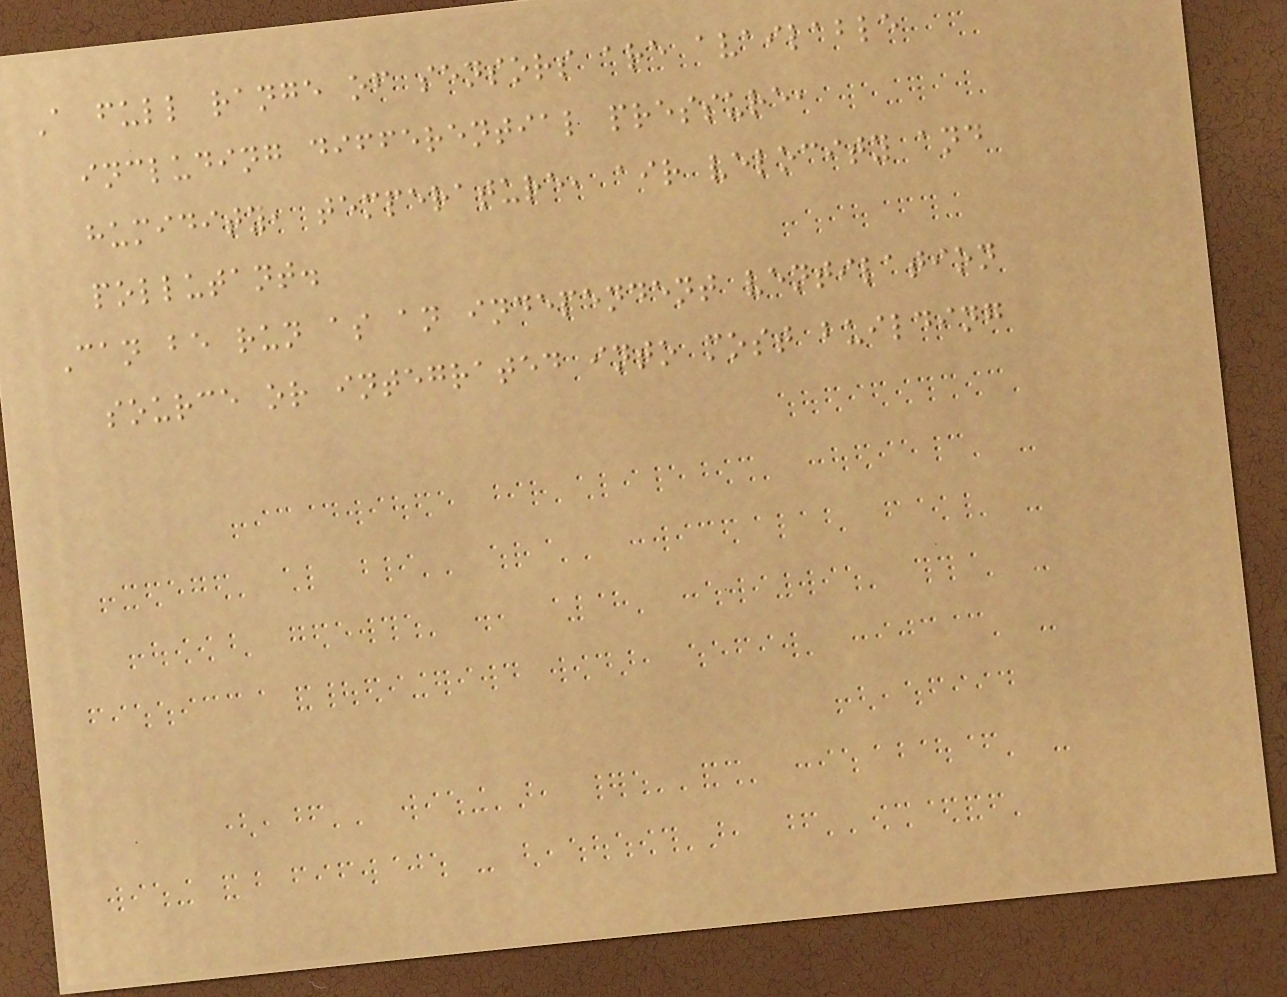A full range of sensors are available
including differential pressure,
humidity, temperature, air velocity and
pollutant.
Can be run as an independent ventilation
source or integrated into most building
